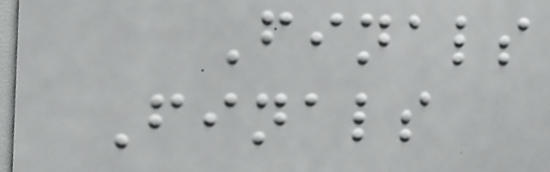Finals
Finals
